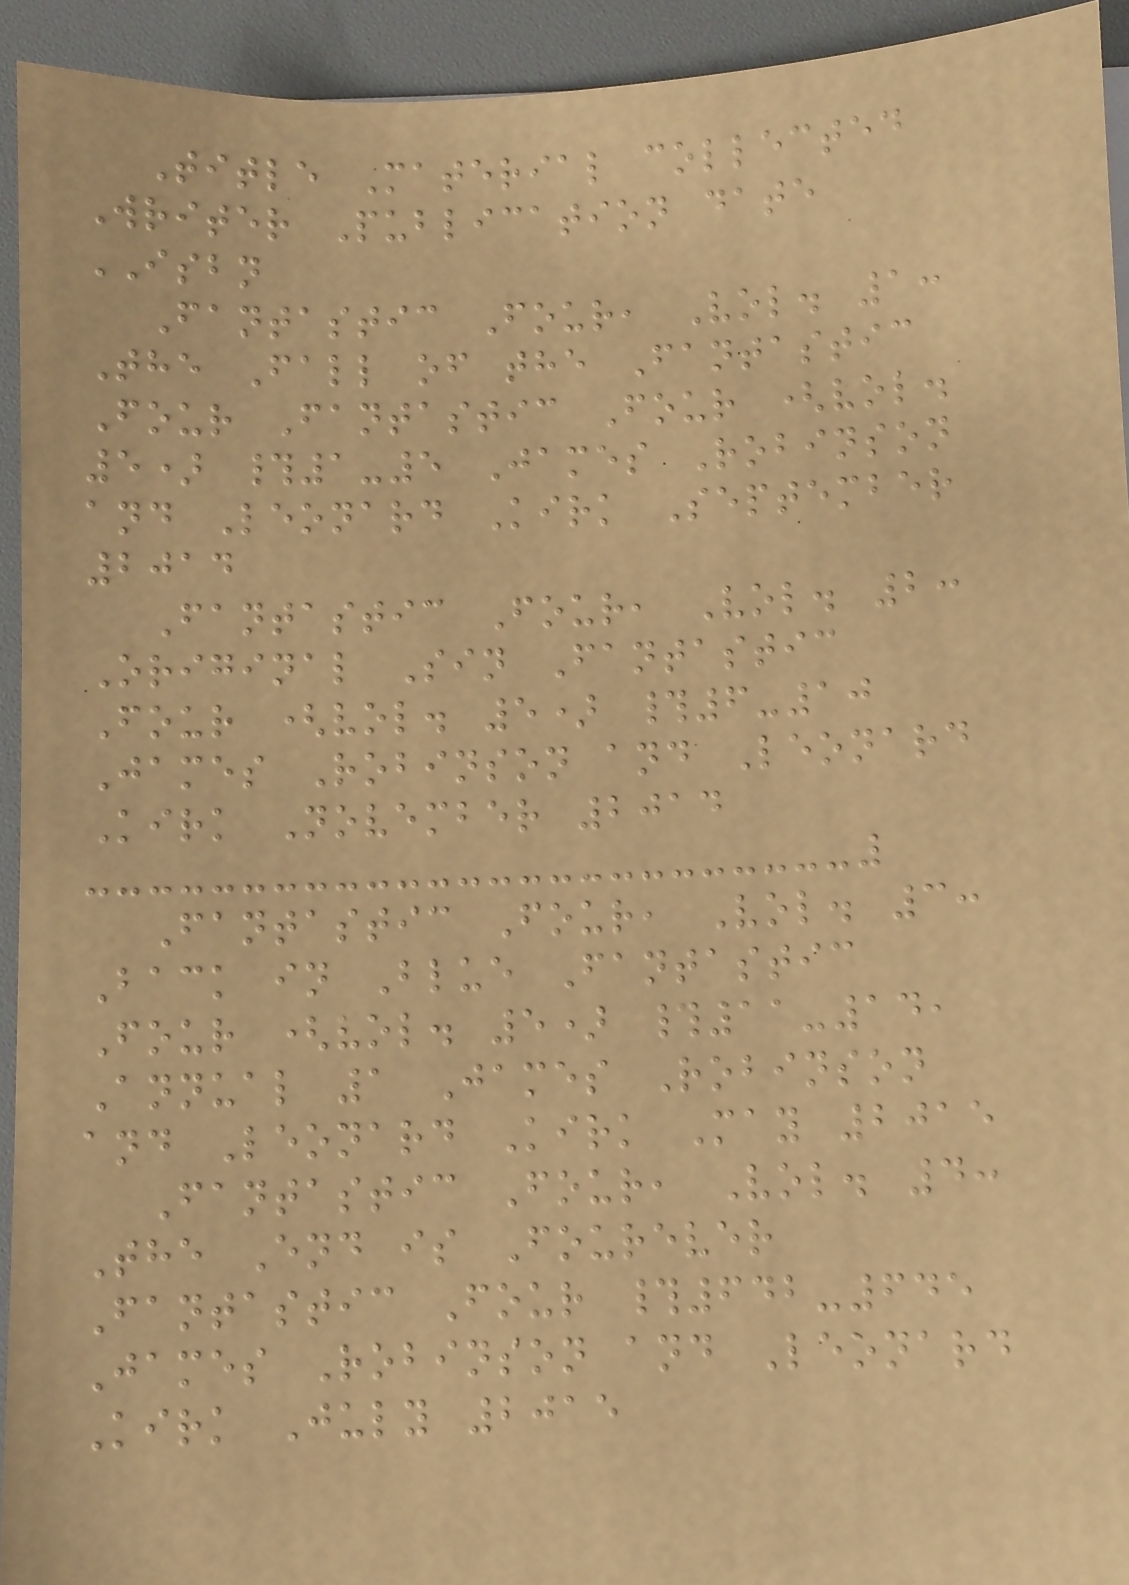Title Material collected
Writer Publication date
ISBN
Fantastic Four, Vol. 1:
The Fall of the Fantastic
Four Fantastic Four (vol.
5) #1-5 James Robinson
and Leonard Kirk September
2014
Fantastic Four, Vol. 2:
Original Sin Fantastic
Four (vol. 5) #6-10
James Robinson and Leonard
Kirk November 2014
Fantastic Four, Vol. 3:
Back in Blue Fantastic
Four (vol. 5) #11-14,
Annual 1 James Robinson
and Leonard Kirk May 2015
Fantastic Four, Vol. 4:
The End is Fourever
Fantastic Four #642-645
James Robinson and Leonard
Kirk July 2015
